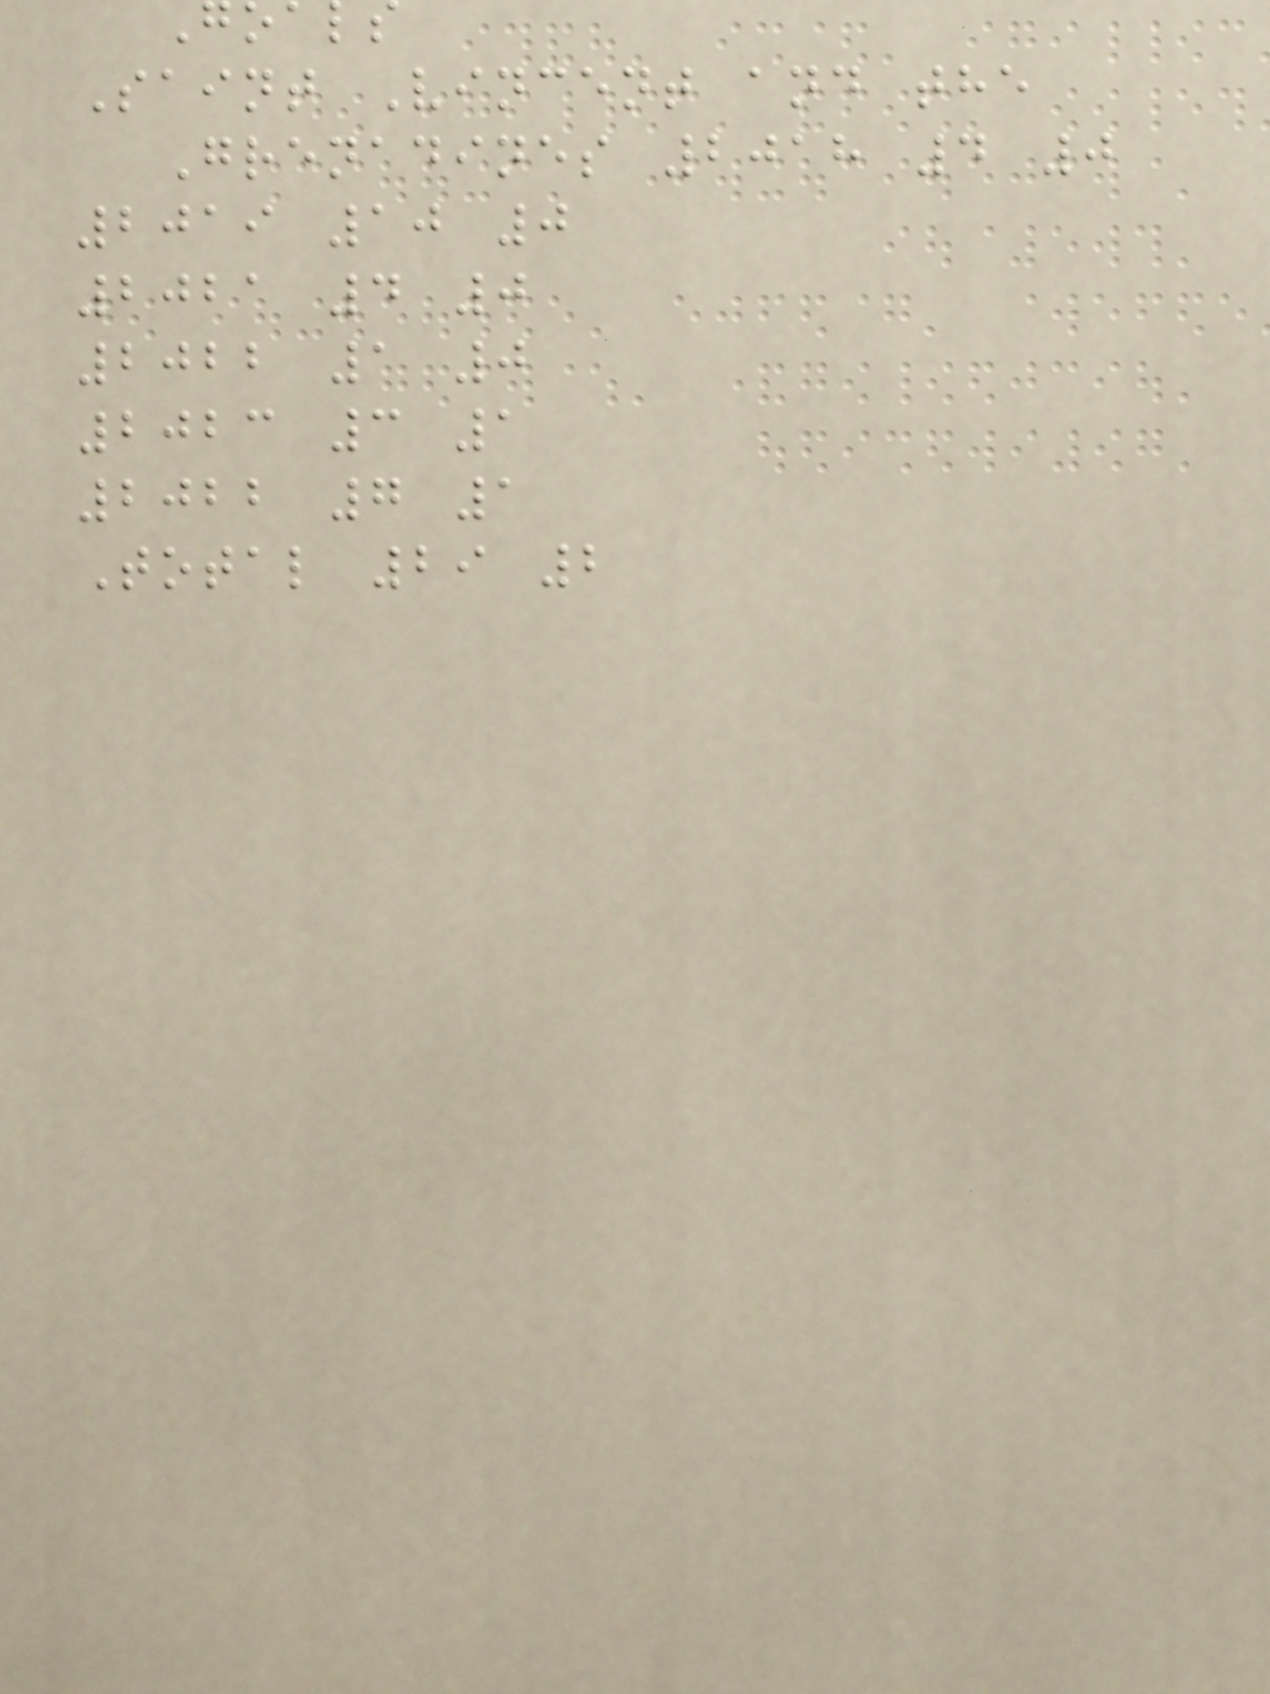Saint Vincent and the
Grenadines 2018 4 0
2019 10 0
2021 4 0
2022 1 0
2023 3 1
2022 7 1
Total 29 2
